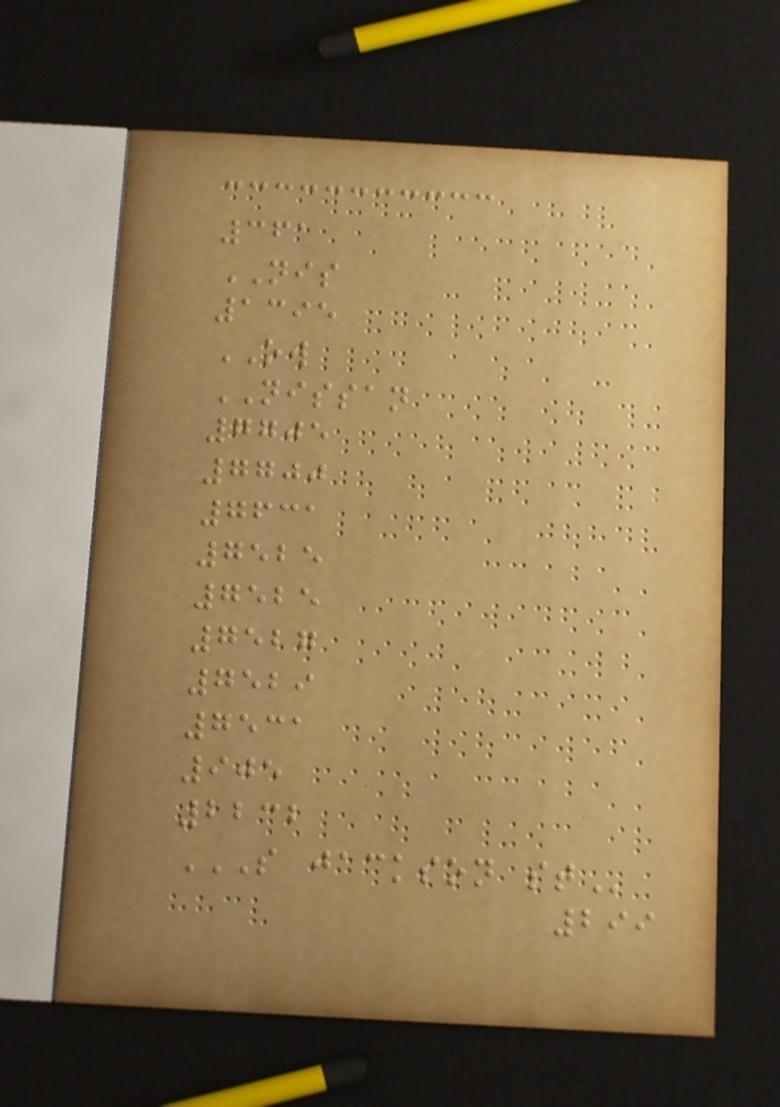361
NIS
1395
OW
NISSAN
7705
7700
7631
7525
7525
7527
7529
7531
905
2232
S JACKSON ST
299
